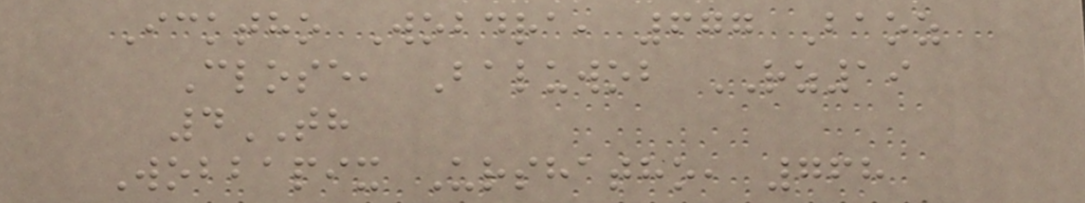Icktho Wobdra, 677 Baoz
Close, Baluwob RZ19
4TH
Wobbapix Urshatho, 768
